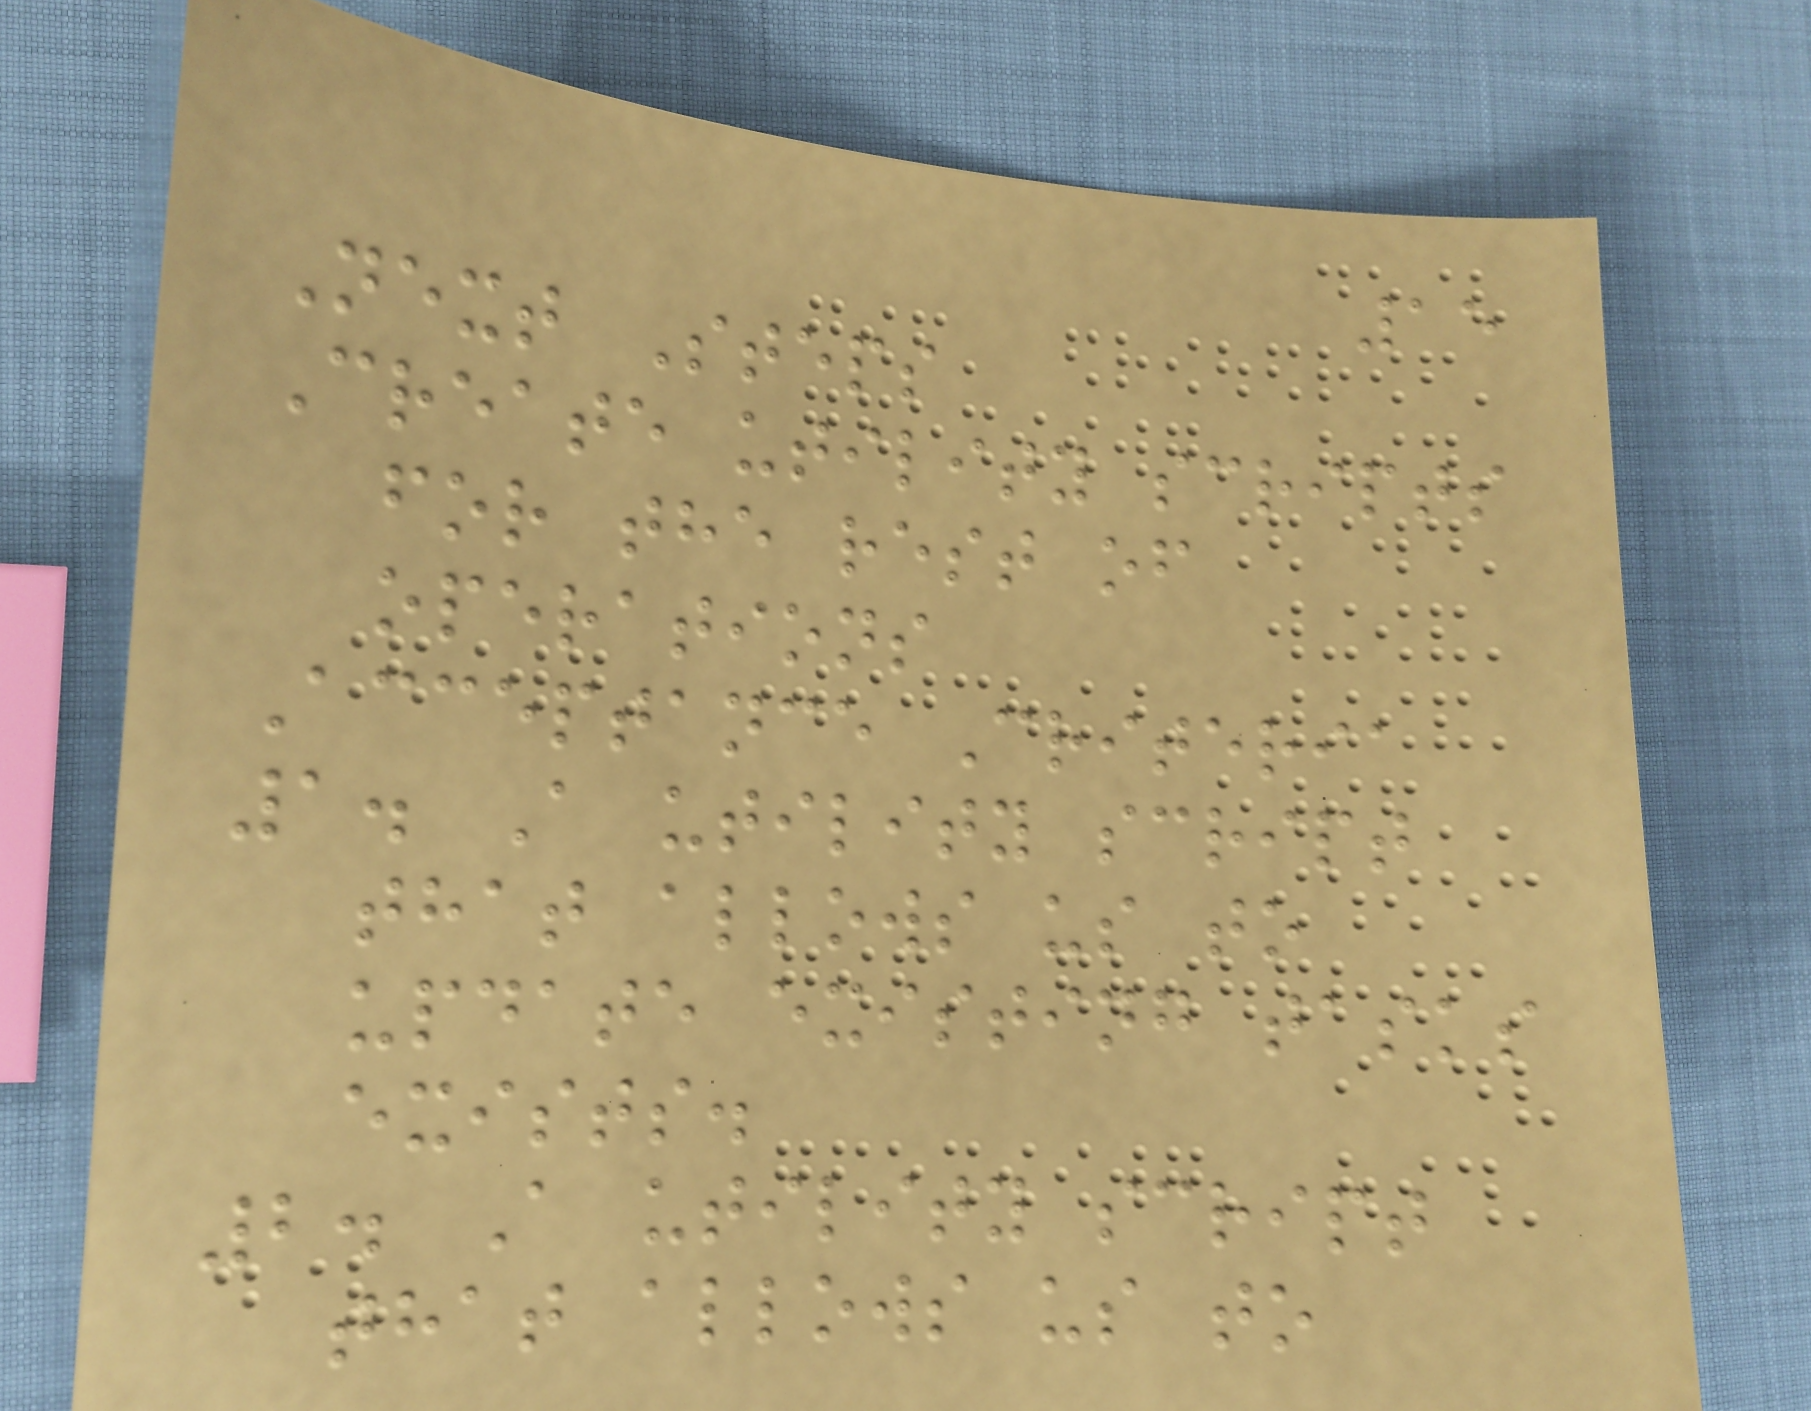15
Next Steps
Create utility scripts
for the rest of
operations
Acceptance Criteria
1. A utility script
that allows us to
update existing tasks
exists.
2. A utility script
that allows us to
